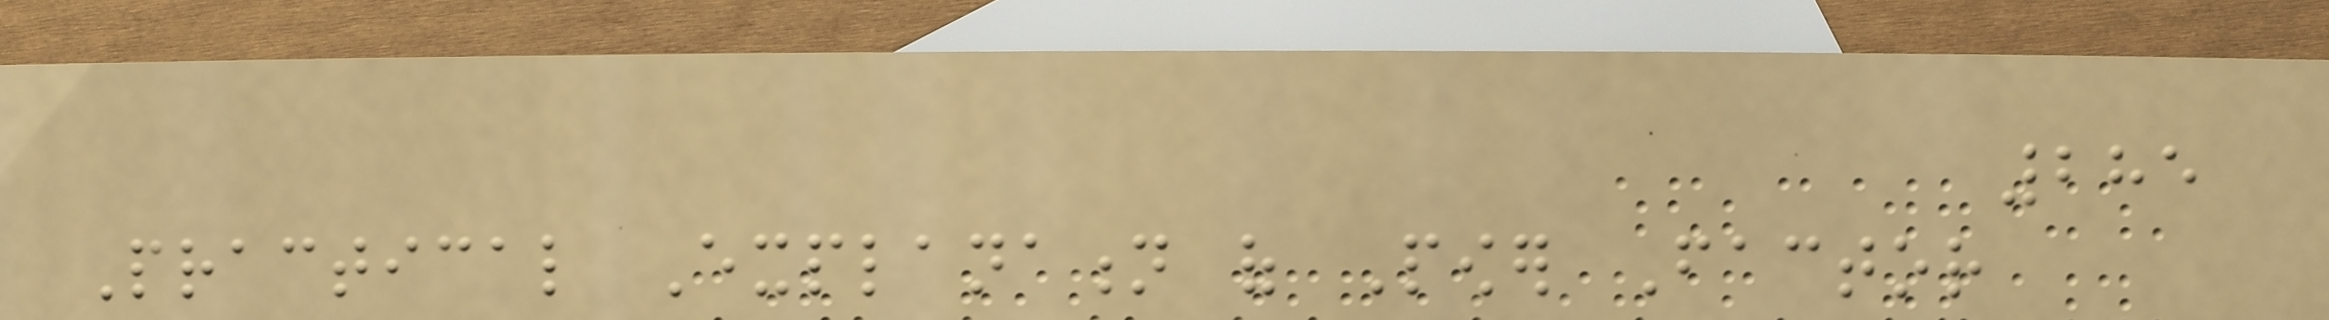285
Practical Explanation of Power Factor
